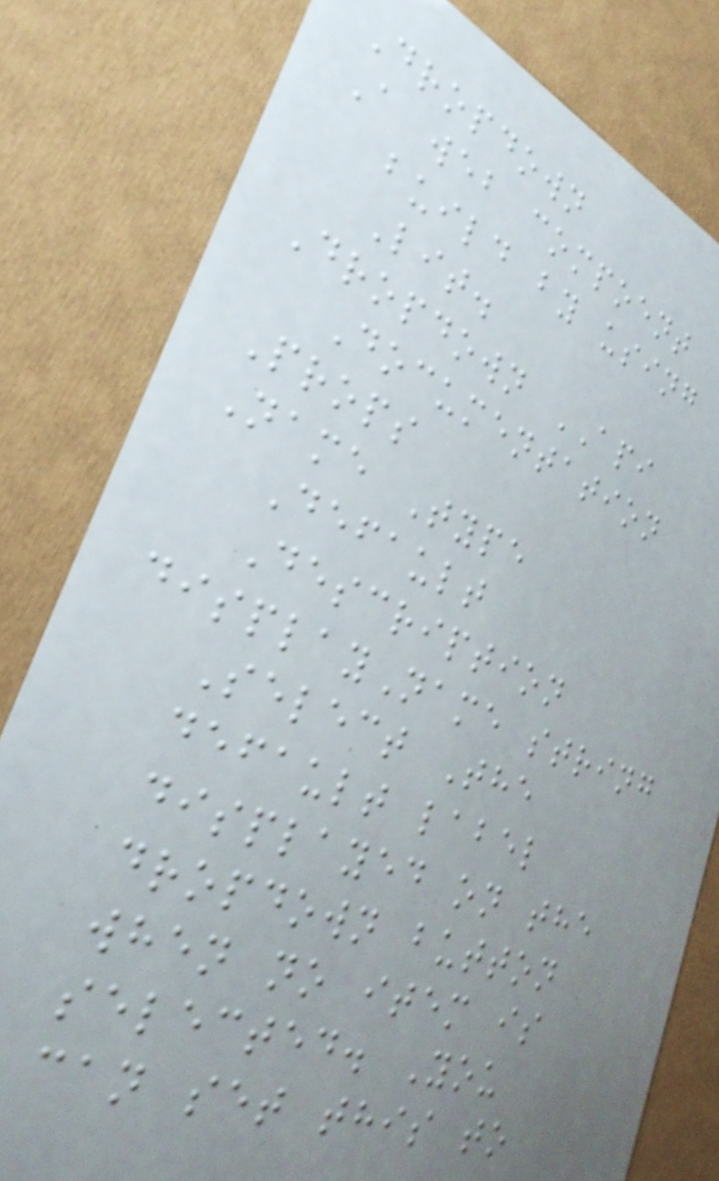Dropdown
A web compoent
build by using
Lit.
Dropdown API
Documentation
Props
Name Type
Default
Description
displayName string
Select The
default label
displayed on the
dropdown button
when no item is
selected. You
can set this to
